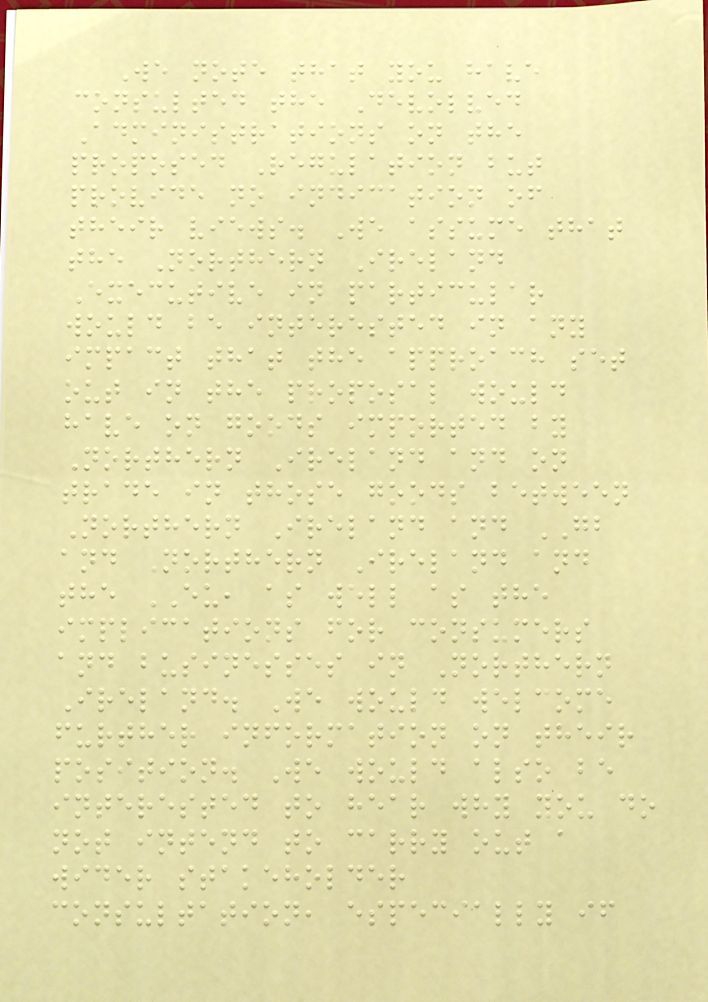We note that you have
consulted the Devolved
Administrations on the
proposed Regulation but
provide no indication of
their views. We assume that
the Northern Ireland
Executive in particular
would be interested in any
impact that the approach set
out in the proposal would
have on goods imported by
Northern Ireland and on
trade in those goods between
Northern Ireland and GB
and Northern Ireland and
the EU, as well as the
implications for consumers
and businesses in Northern
Ireland. We would welcome
further information on their
position. We would also be
interested to hear why you do
not intend to carry out a
wider stakeholder
consultation, especially if
